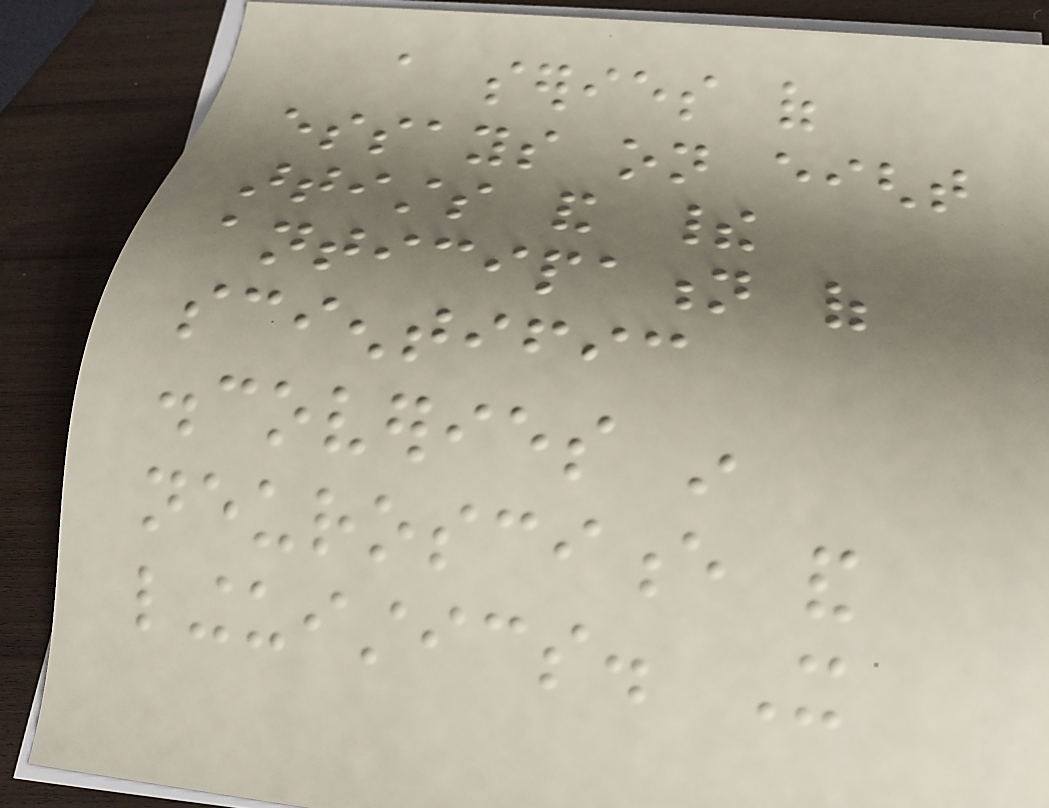a series of
essays on eight
artists and their
anticipation of
scientific
discoveries in
neuroscience and
linguistics. It
